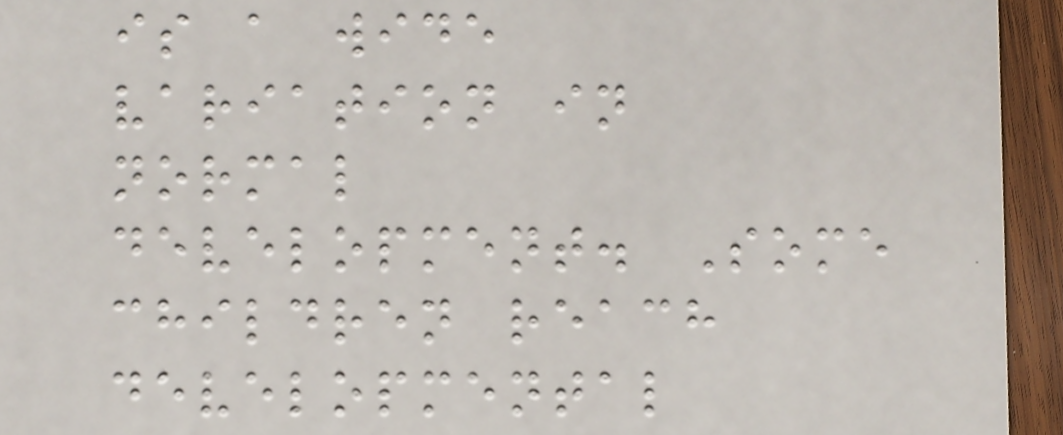is a wide
variation in
normal
development. Some
children reach
developmental
